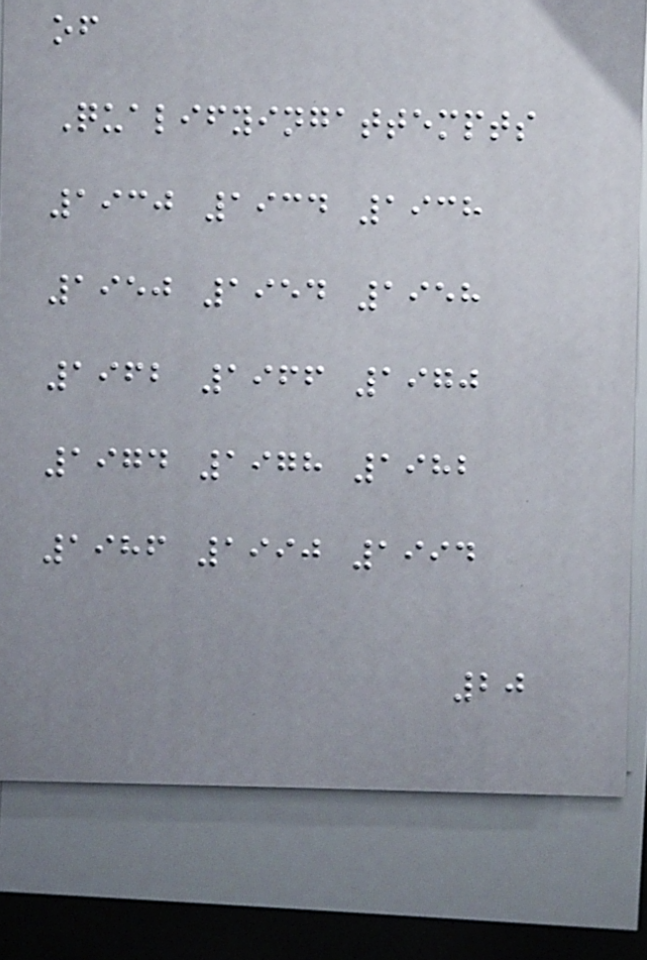of
Qualifyingattempts
1930 1934 1938
1950 1954 1958
1962 1966 1970
1974 1978 1982
1986 1990 1994
20
